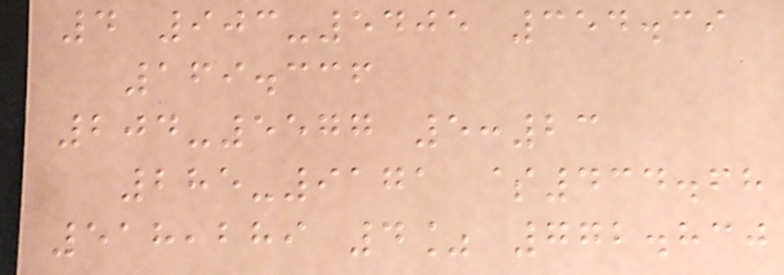4 903-5405 354.39
169.336
204-5577 5:23
285-9171 $434.68
518,289 4% 772.830
